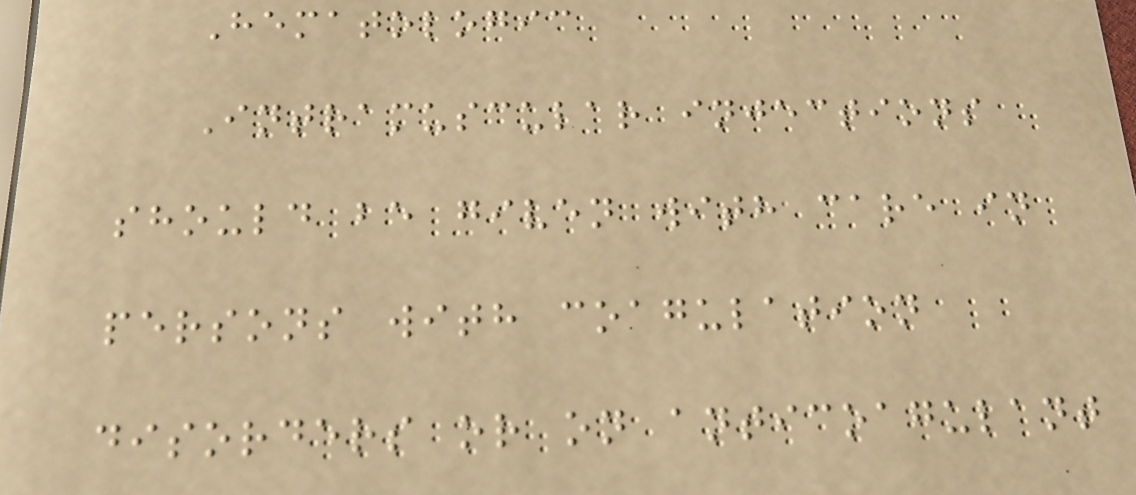Hematologic
Intramuscular injections
should be given with care in
persons with coagulation
disorders or on anticoagulant
